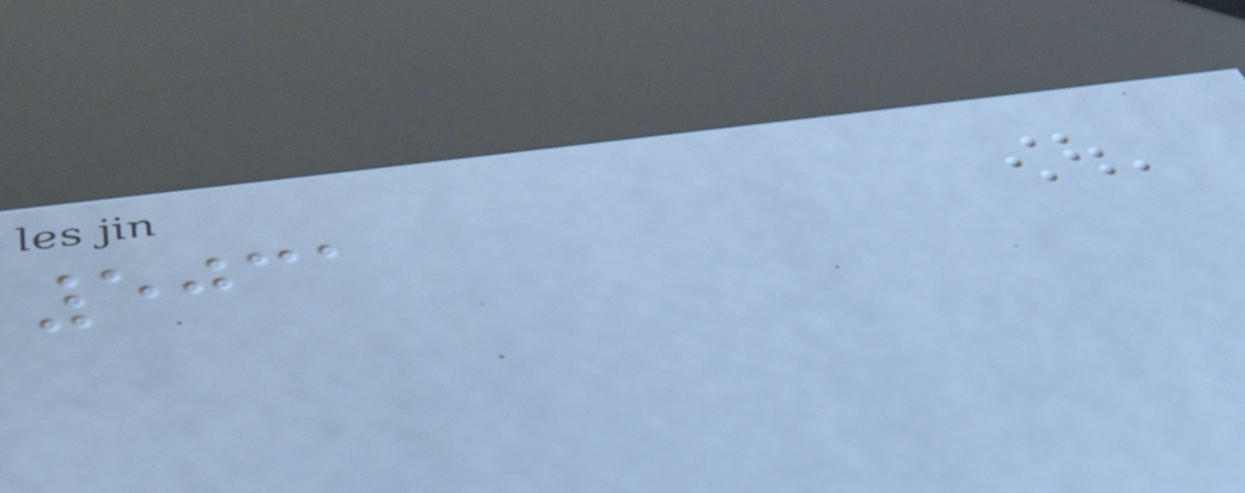5031
